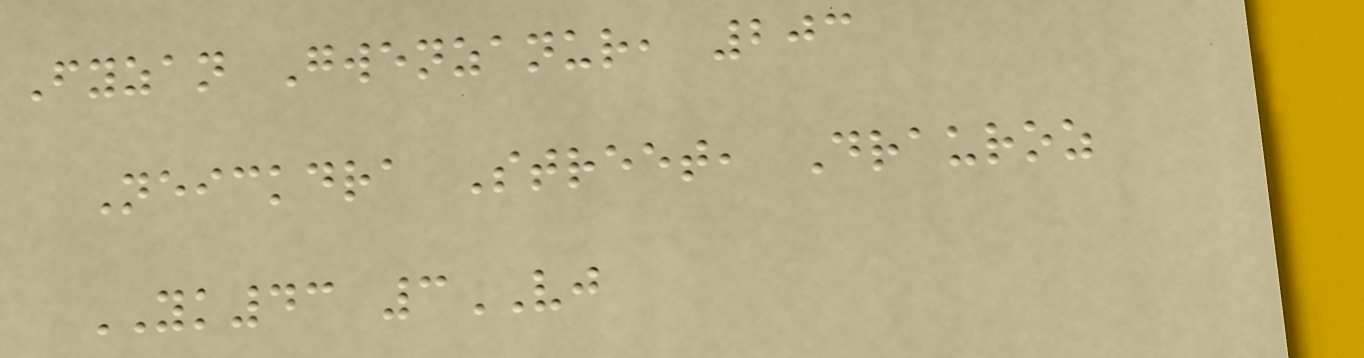Fyzan Gwenzanur, 203
Neickdra Street, Drauroz
YK43 3VJ
